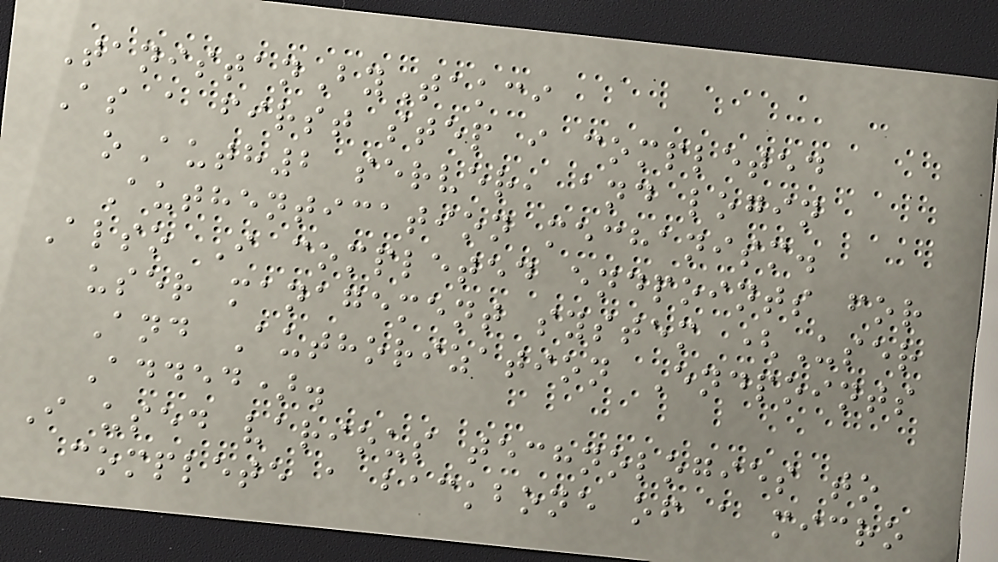TanistanByTakci
As a first step i completed
oAuth2 server, and login
Authentication mechanism.
Also I completed endpoints for
user management system (User
And Authorization Endpoints
Added).
I used various technologies to
complete a backbone of a micro
